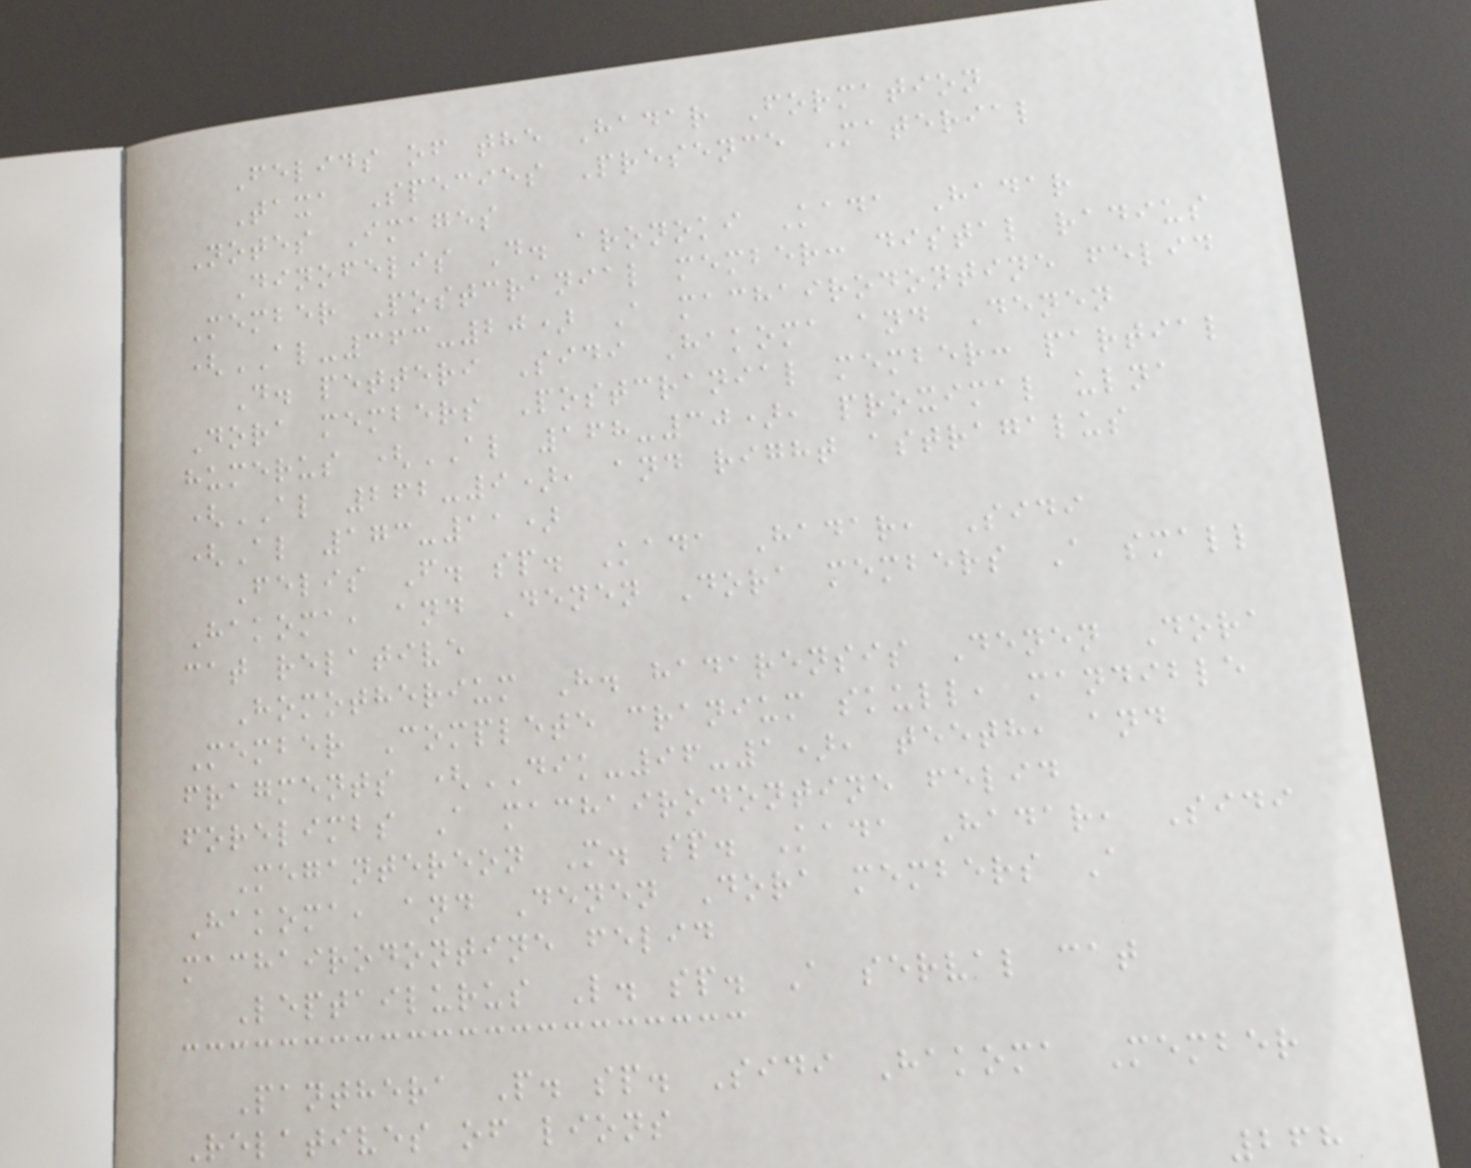Felids of the Hadar Formation
Taxa Species Presence Material
Notes Images
Dinofelis D. aronoki Kada Hadar
Member Postcranial member: distal radius
(AL-363-20) A machairodontine felid
D. petteri Sidi Hakoma and Denen
Dora members Postcranial member: partial
humerus (AL 168-30), proximal ulna
(AL 262-9), and right astragalus
(Al 173-11)
Felis F. sp. Kada Hadar, Sidi
Hakoma, and Denen Dora members A small
cat relative
Homotherium H. hadarensis Denen Dora
Member Complete cranium skull, mandible
fragments (DIK-96-1), teeth, and
forelimbs A machairodontine felid
Megantereon M. sp. Kada Hadar, Sidi
Hakoma, and Denen Dora members A
machairodontine felid
Leptailurus L. sp. A serval cat
Panthera P. sp. Sidi Hakoma Member
Relatives of lions
268
